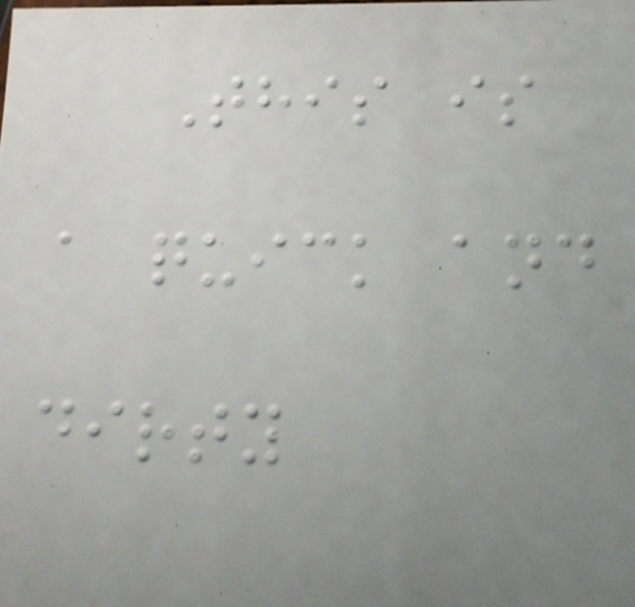This is
a quick and
dirty
